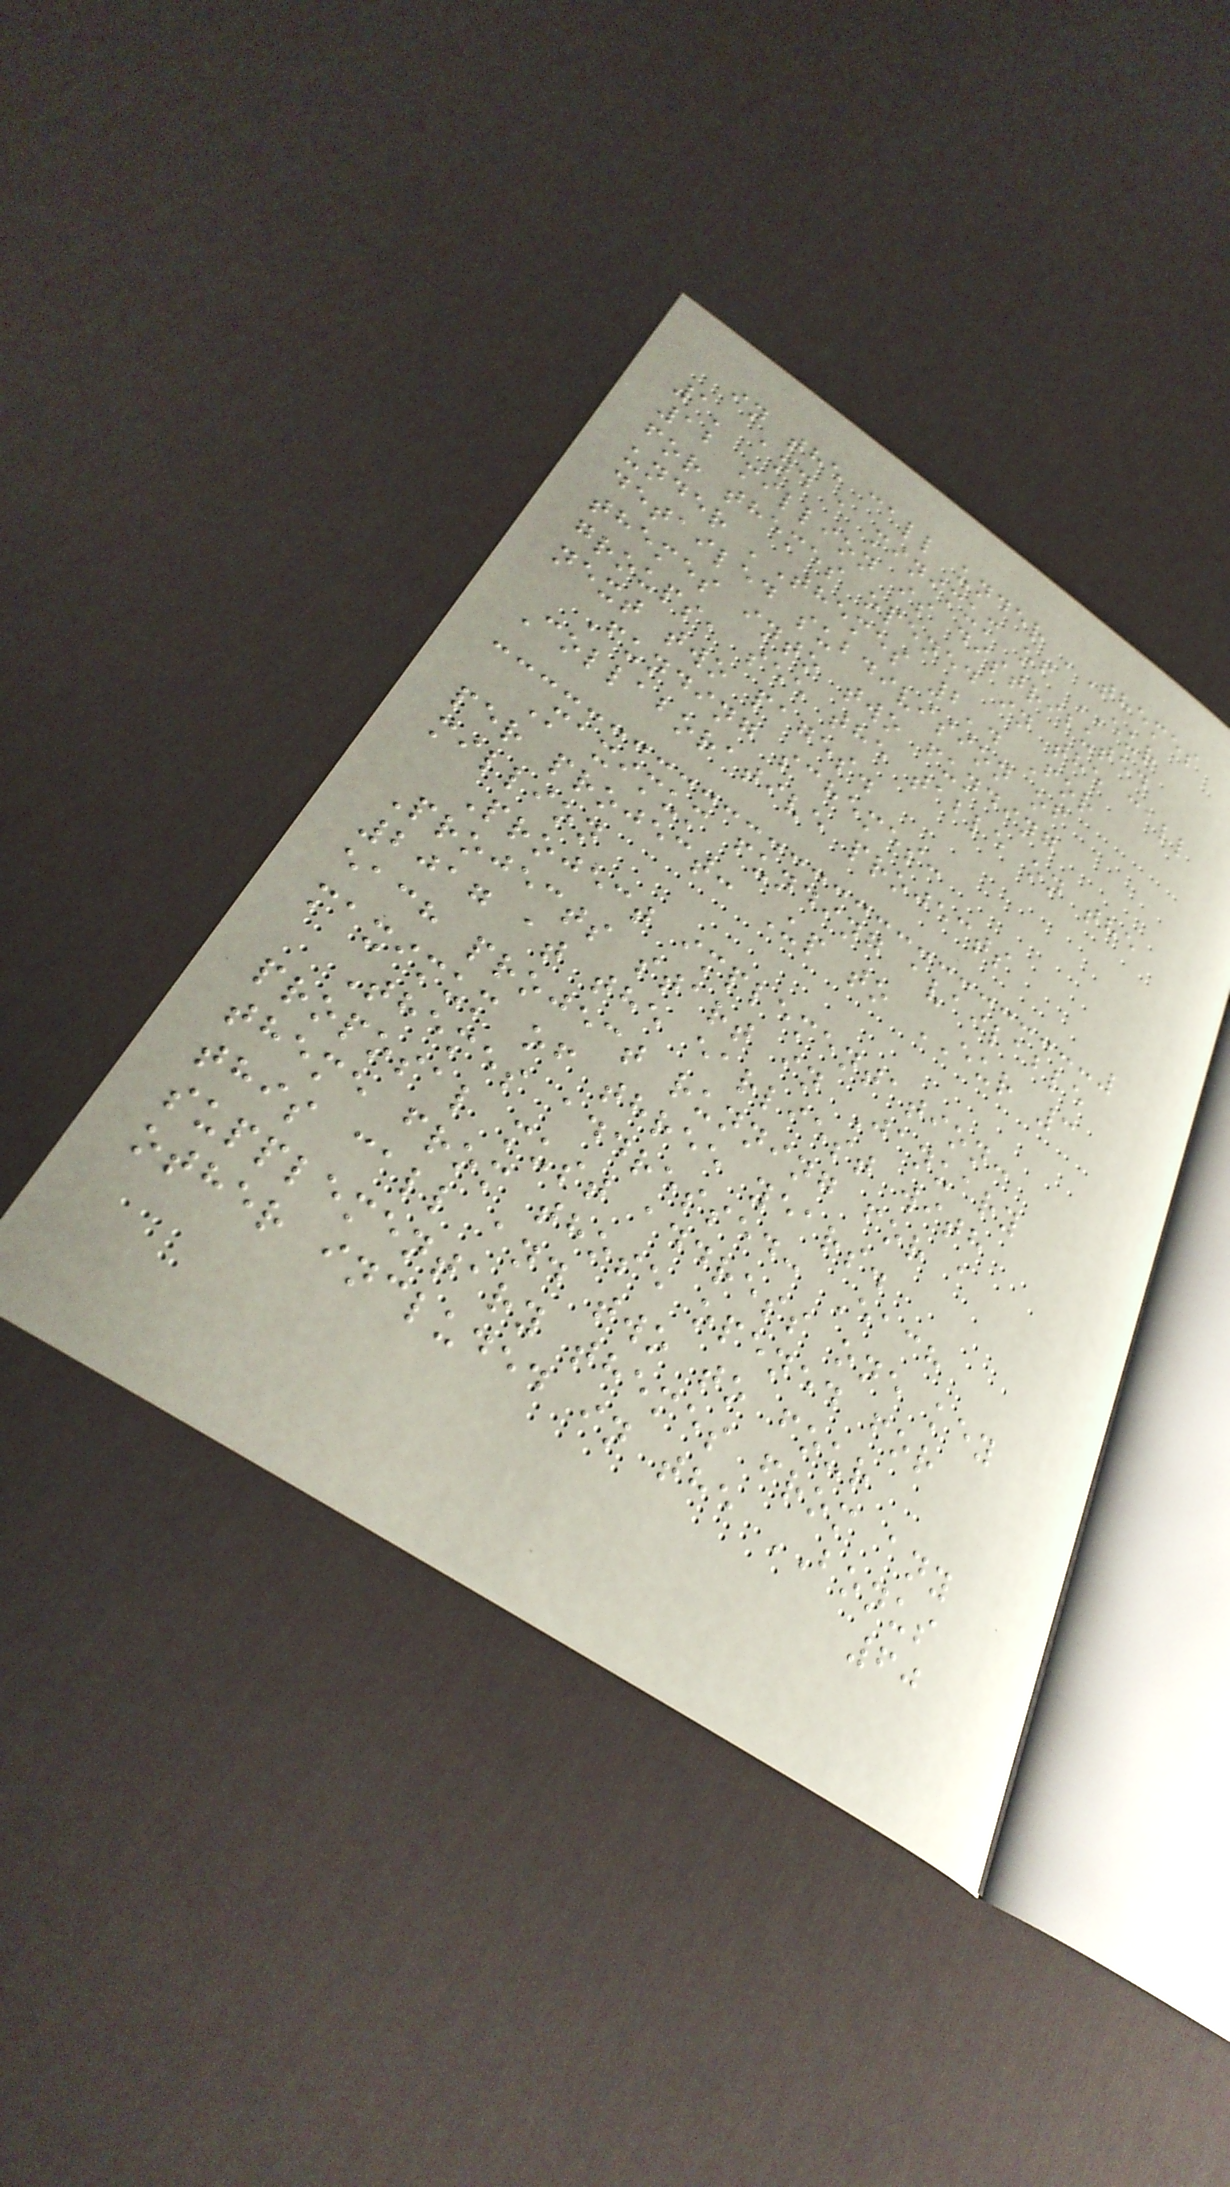in the call under 'Themes
1' and a minimum of EUR
12 million is distributed
for themes opened in the call
under 'Themes 2'. For
detailed subdivision of
themes into two funding
groups, see the table on the
next two pages.
Funding schemes:
Collaborative projects
Maximum funding available
per project: Up to EUR 3
million
Project implementation:
Projects start in January
2017 at the earliest with
each project running for a
maximum of three years.
Themes addressed: Each
proposal must address one key
theme from those opened for
this call and two to four
supplementary themes from any
other included in the BONUS
60
